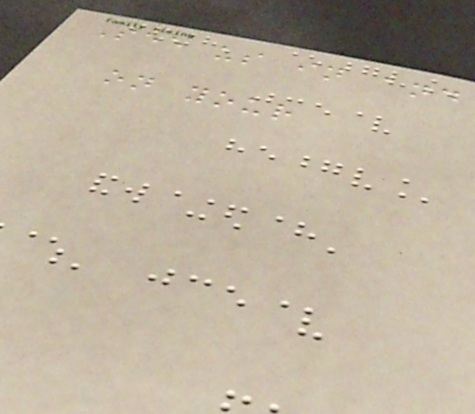See us in and
on your
